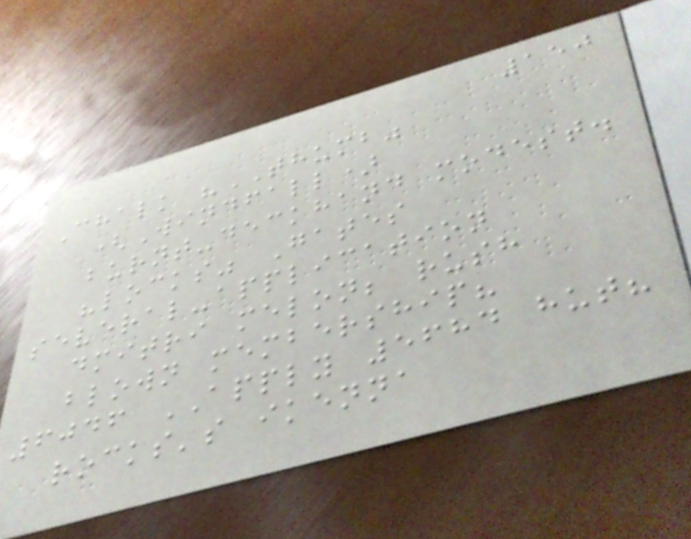150
Chalk "THUMB"
(Windfall)
burnt-deckhand modest.
"locks" Gates
several-application
dmitri melon; rush
blown membership?
6046 APPLY 5684 hut?
rocks's ikenna
